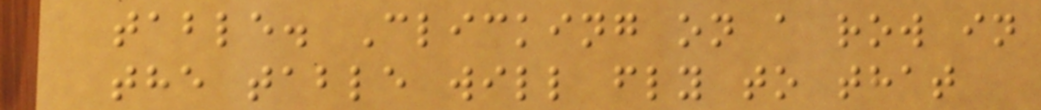table. Clicking on a row in
the table will fly to that
